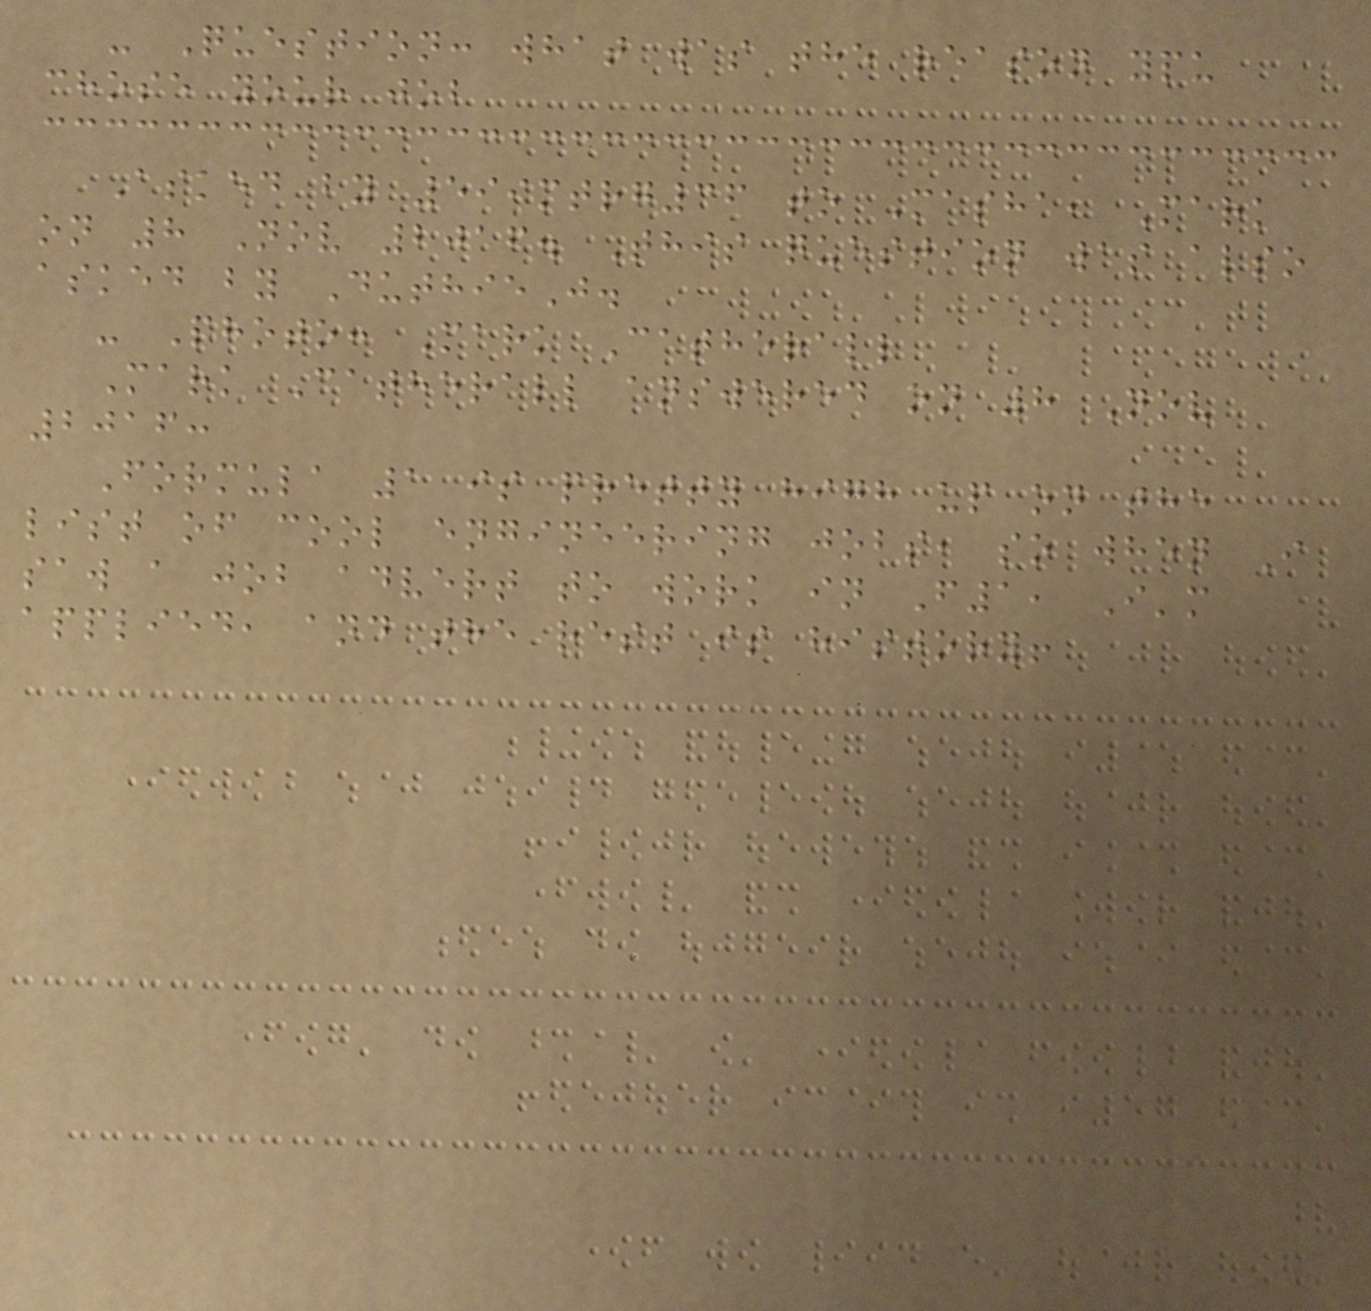- Question: what was the reason ypu
chose your job
Asked by 599mtrg36 to Masha, Mark
on 8 Nov 2016. This question was also
asked by DuthieJ.
- Photo: Mark Catherall
Mark Catherall answered on 8 Nov
2016:
Formula 1 is pretty high up on the
list of cool engineering jobs, so when I
saw a job advert to work in F1, I'm
applied, and the rest is history!
